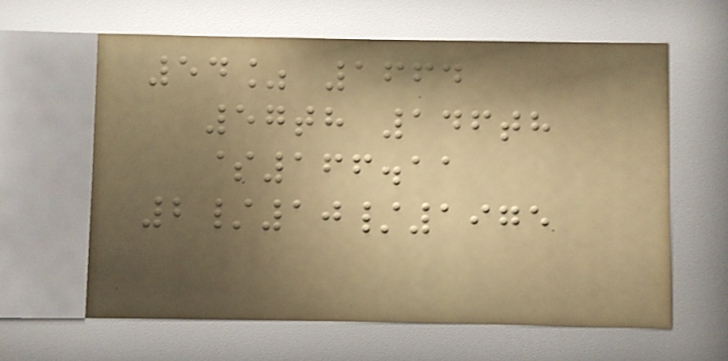54% 1664
57th 146th
$166.11
2/10/1975
